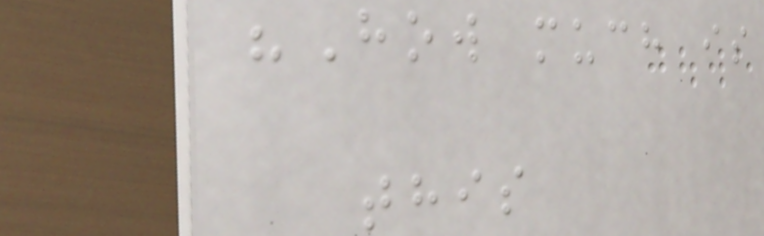"How much is
this
